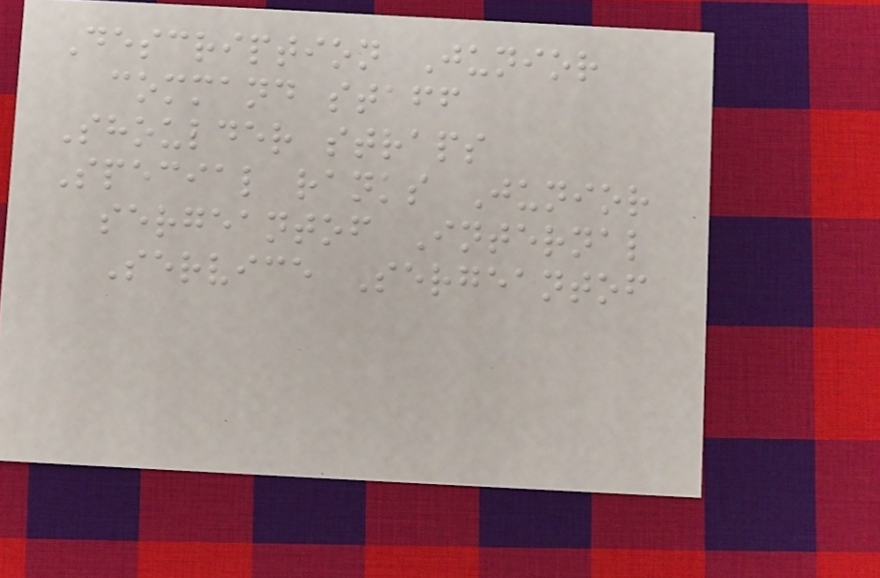Description Junior
command staff
Shoulder straps
Special ranks Junior
sergeantof Internal
Service Sergeantof
